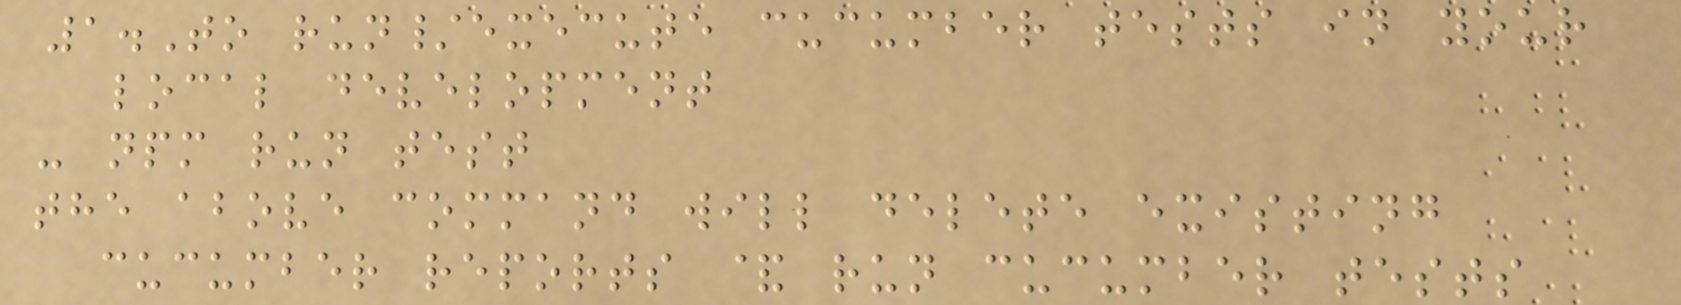1.To run/execute cucumber tests in your
local development
- npm run test
the above command will delete existing
cucumber reports & run cucumber tests
